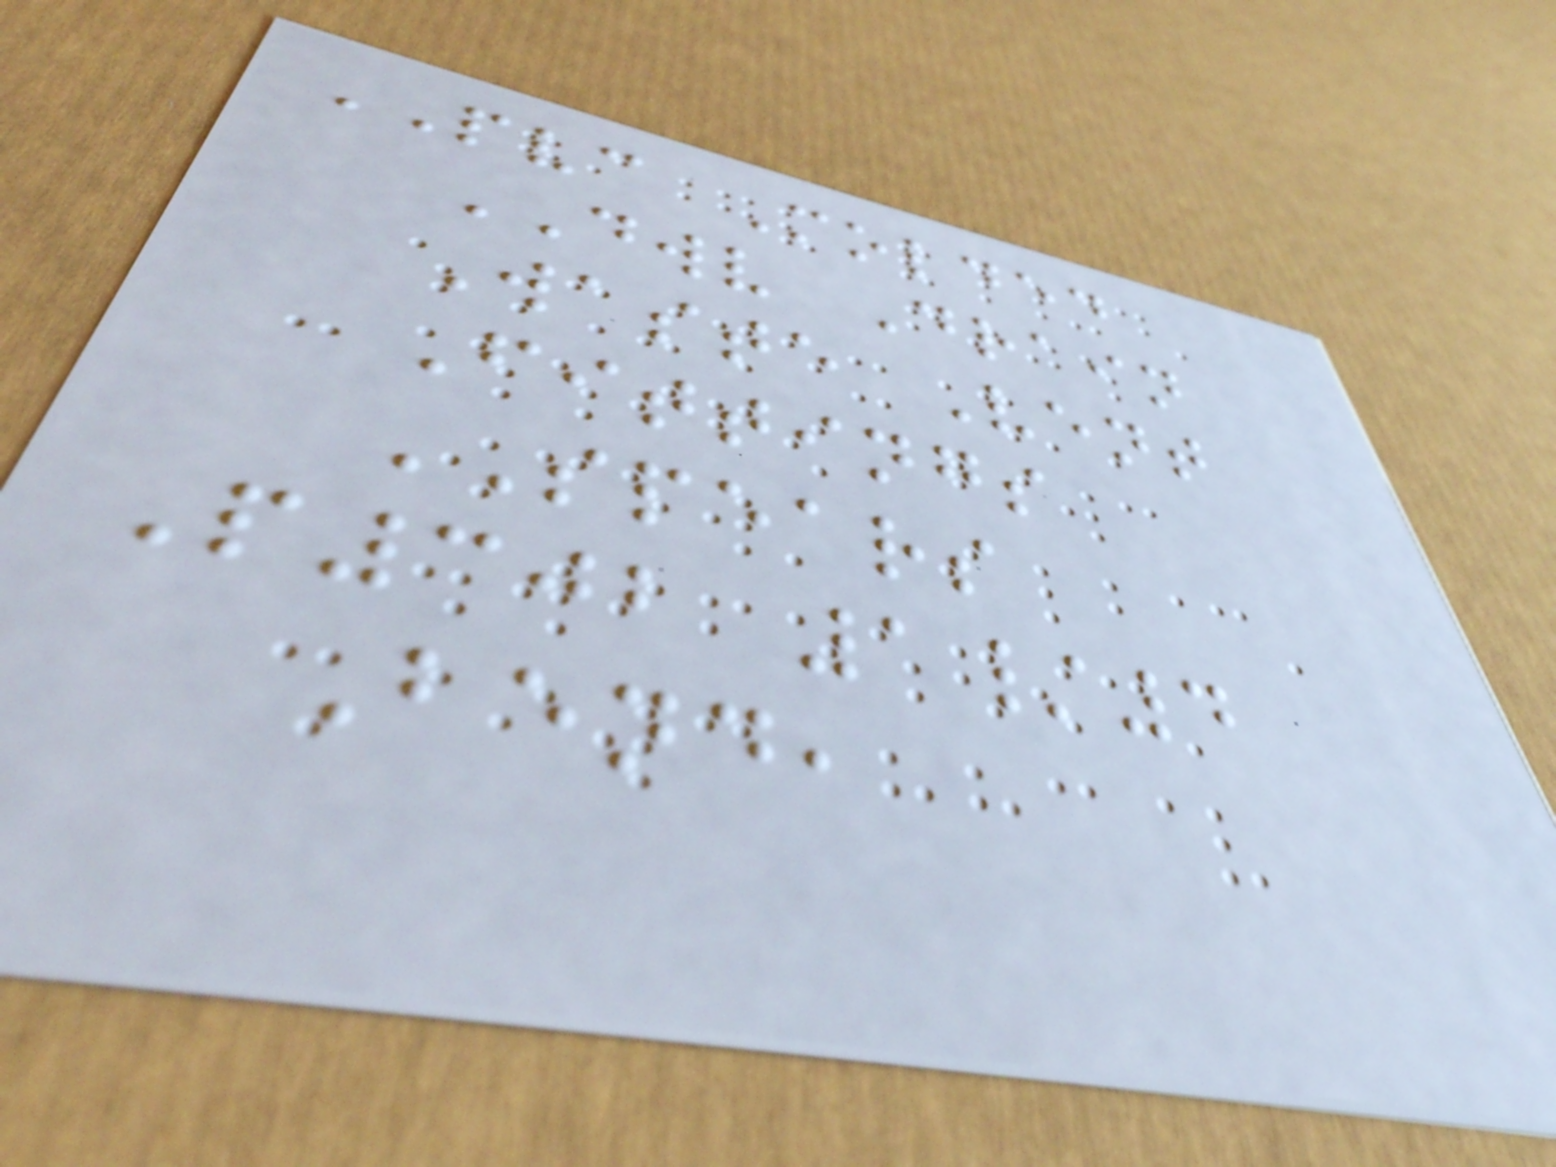PVC Molded
DWV Drain
Waste Vent
Fittings
SPEARS
P302 1/4
Bend,
